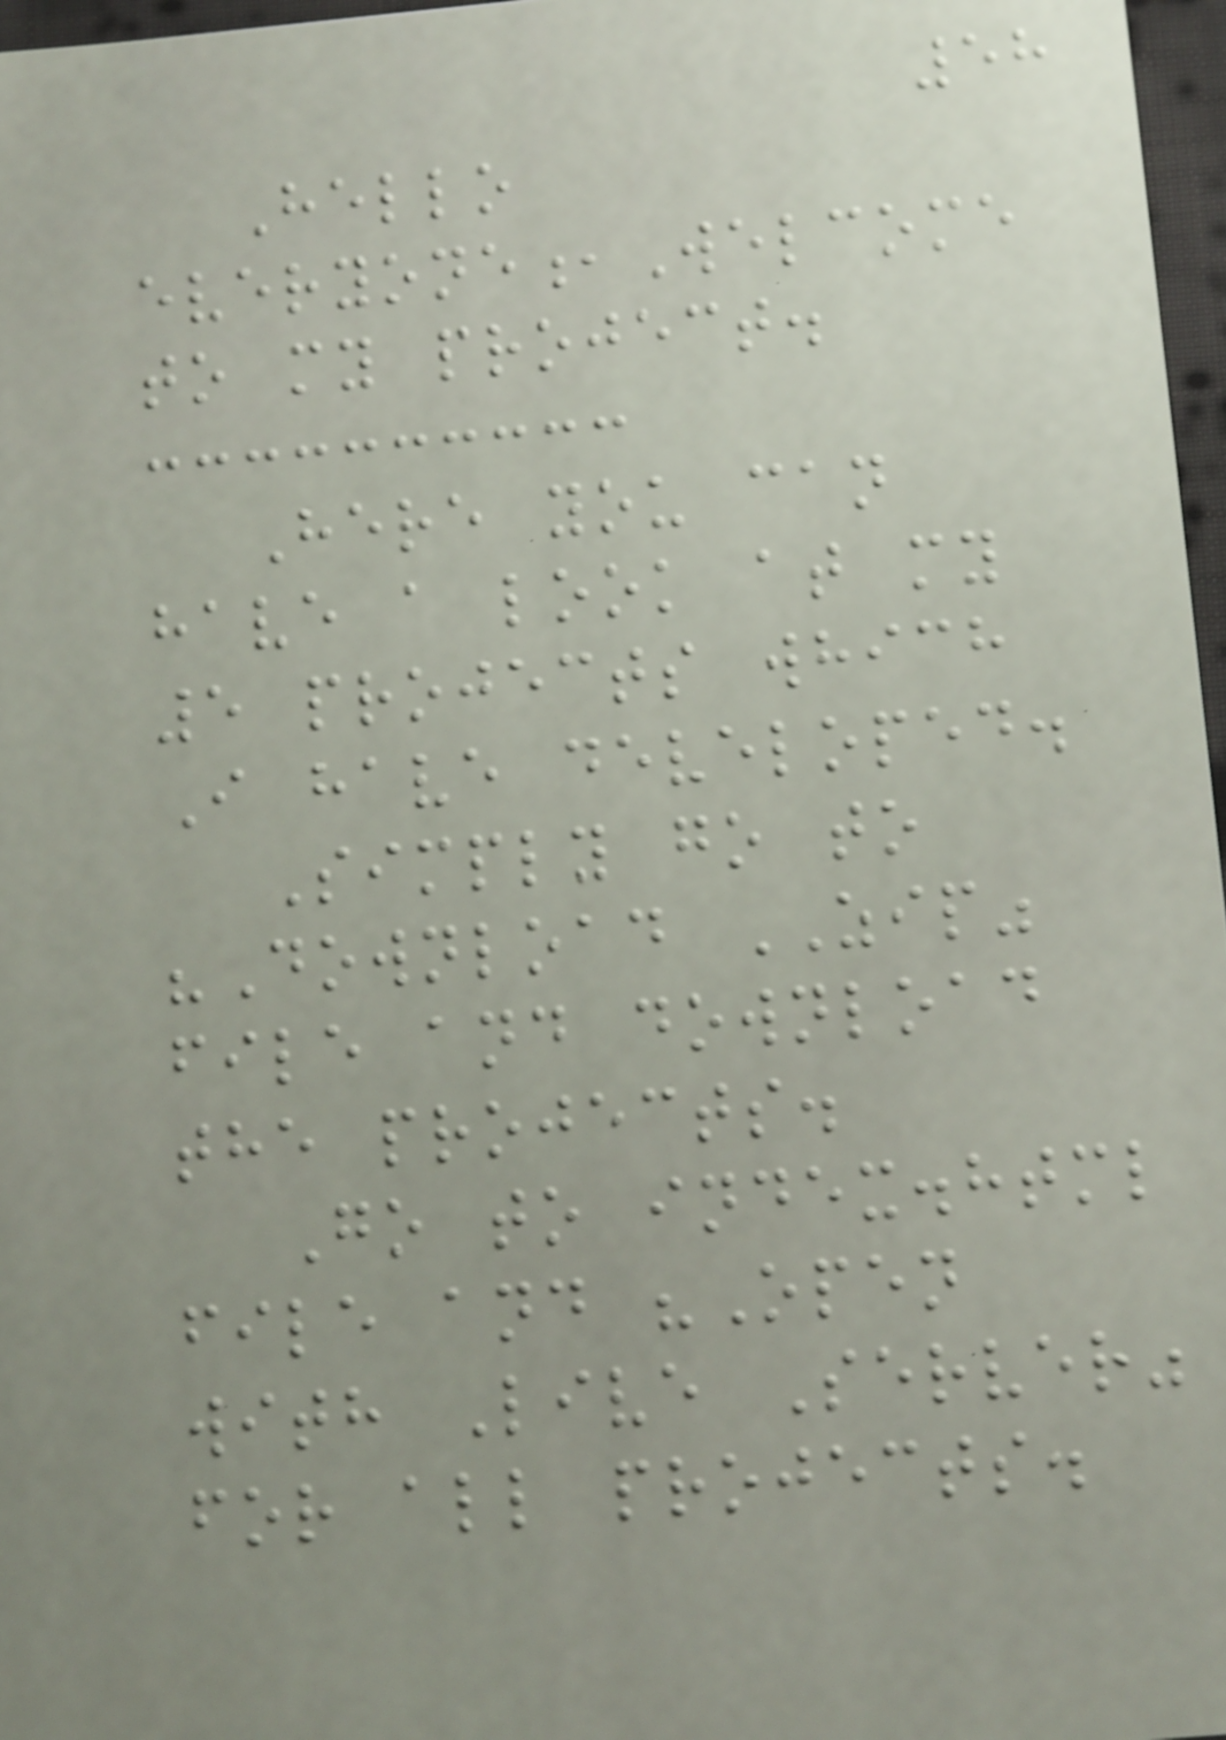58
Hello
everyone,Welcome
to my project.
Here you can
have a look at my
5 projects which
I have developed.
Simply go to
"Download ZIP"
file and download
the projects.
Go to index.html
file and "Open
with Live Server"
for all projects.
